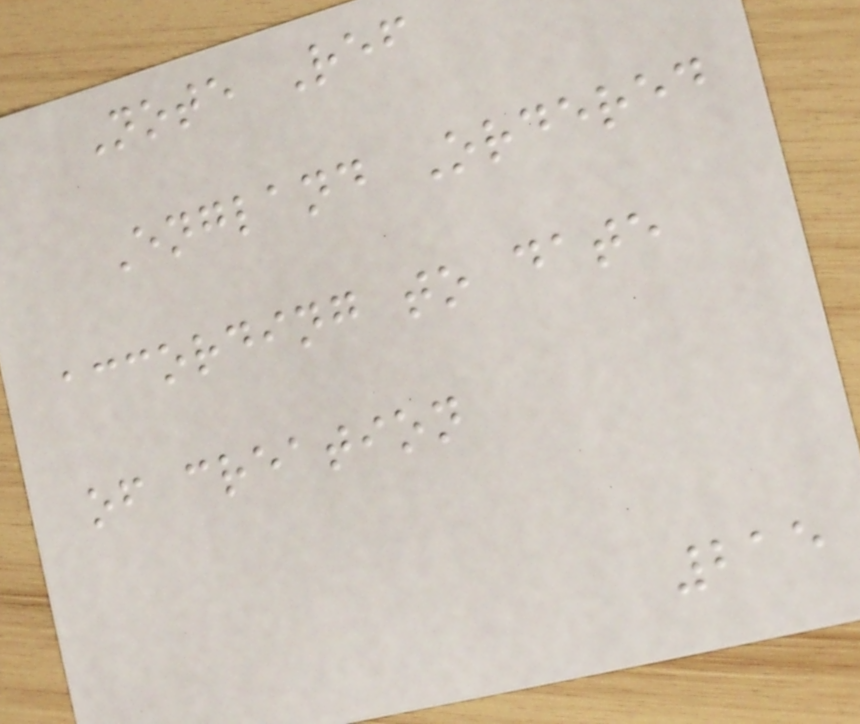Note Ref
England Ordered
according to date
of creation
215
